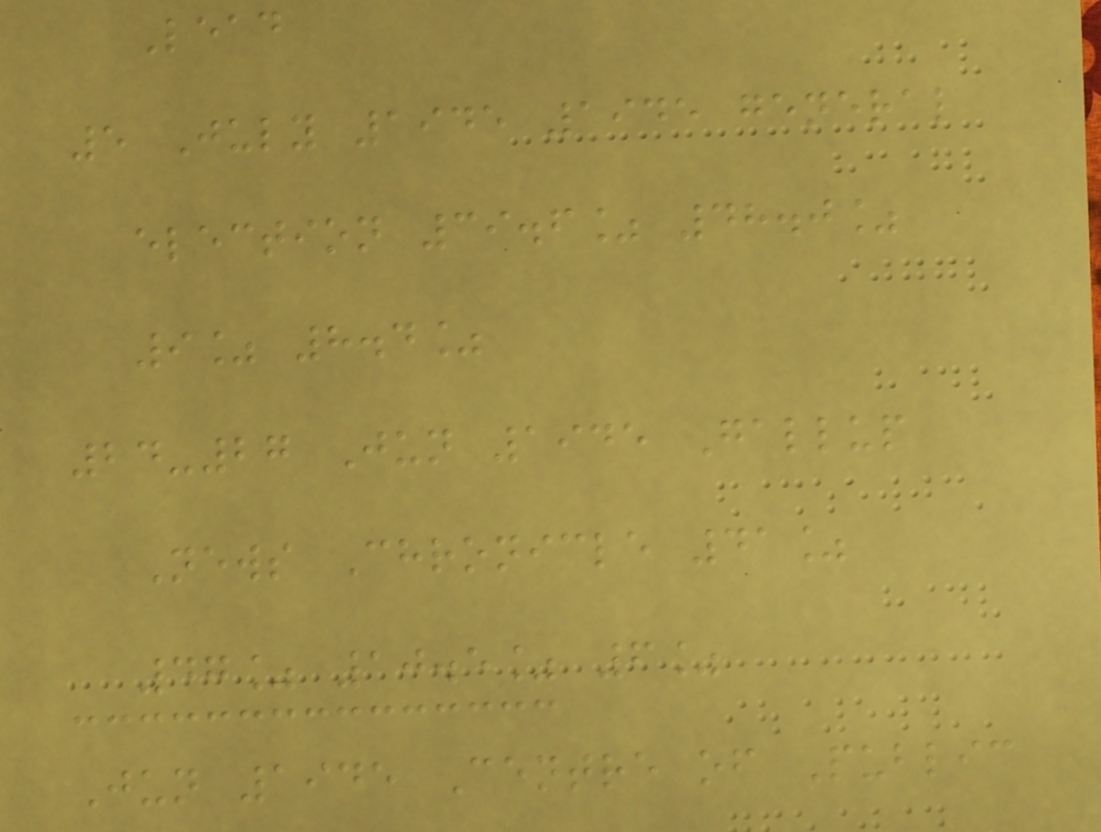Lead
5 July 1945 1945 general
election 39.6% 48.0%
9% 8.4%
24-27 Jun 1945 Gallup
News Chronicle 41%
47% 10.5% 6%
Jun 1945 Centre of Public
